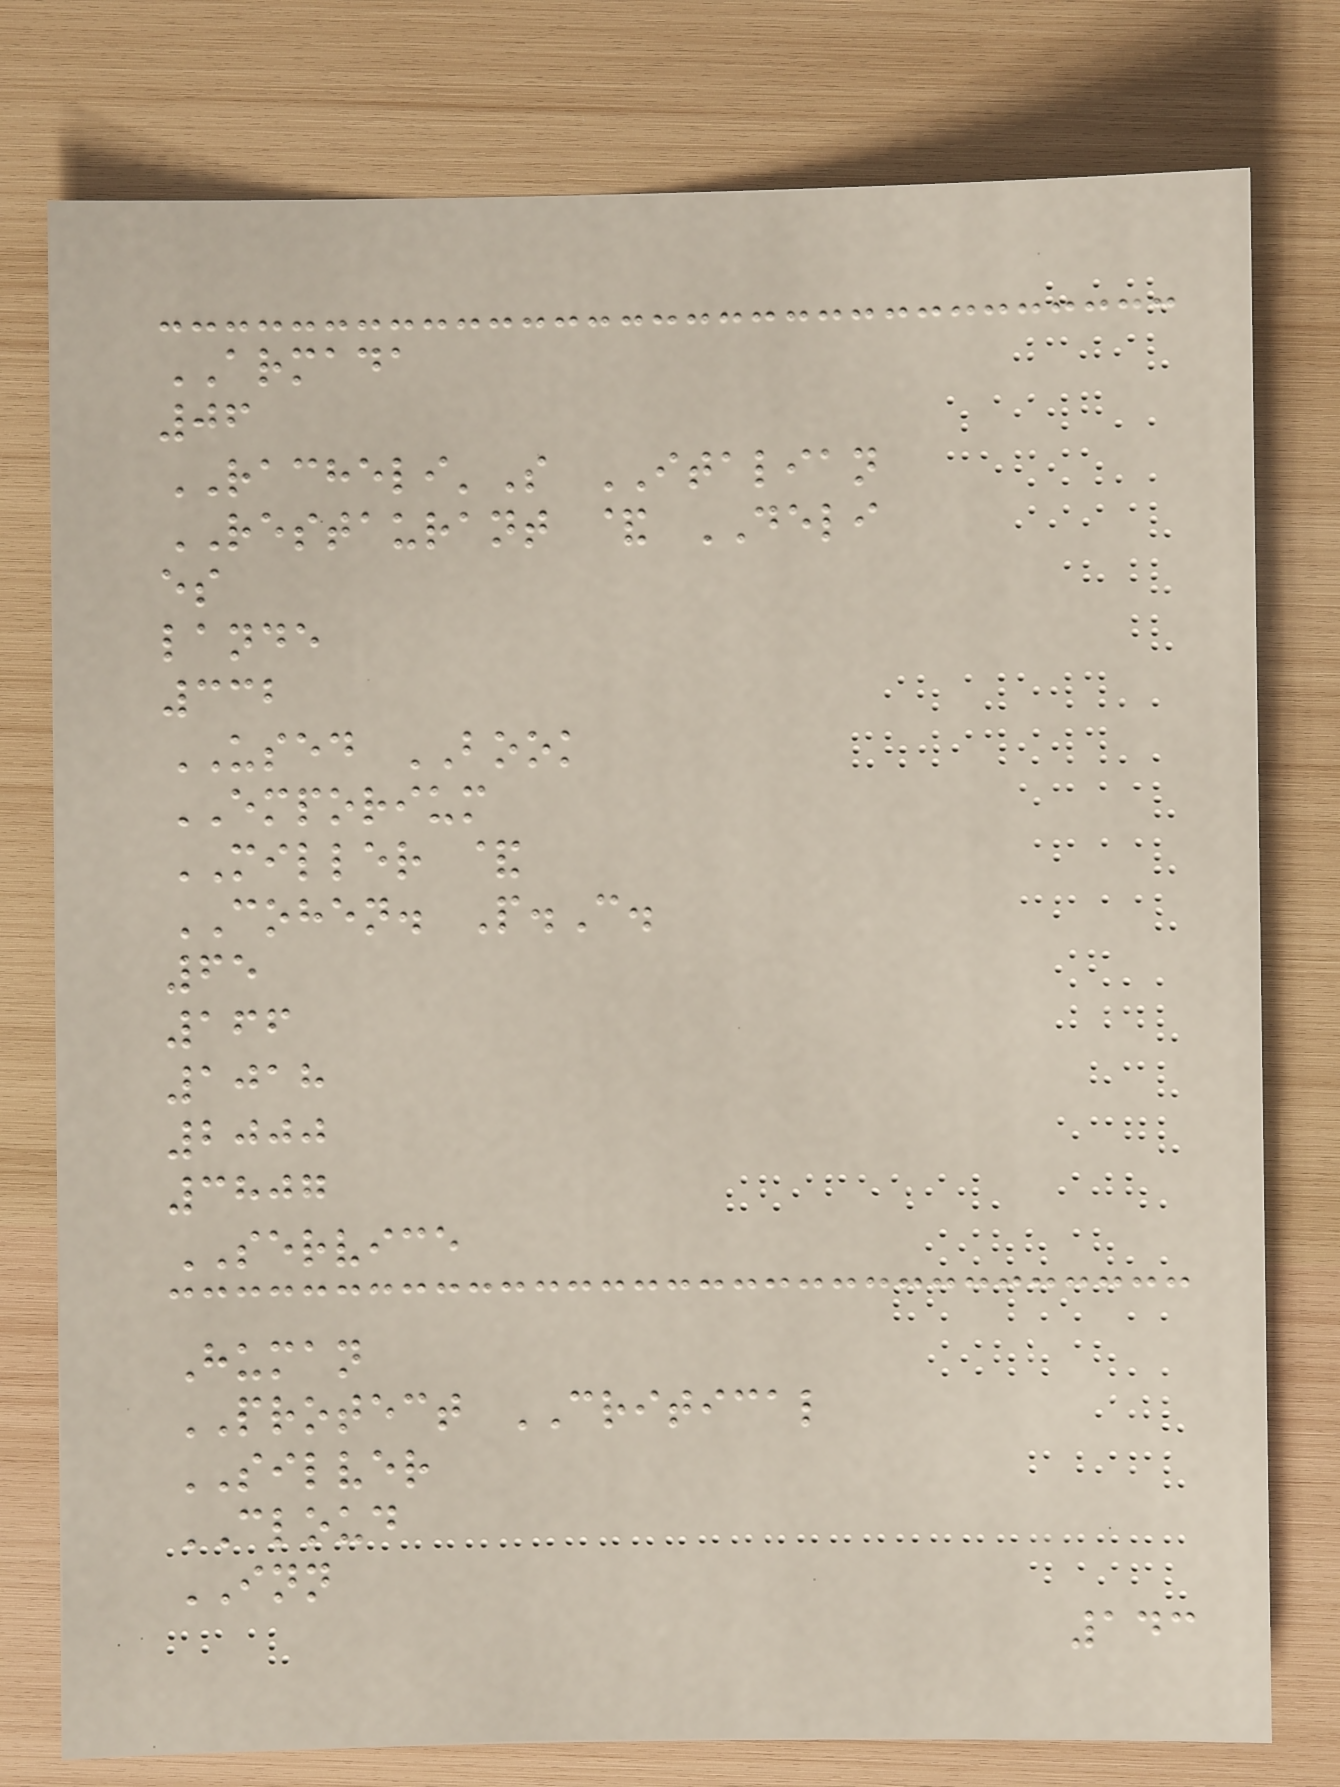ARMADA
06
RACHELI'S ITALIAN
RESTAURANT & DELI
es
lande
332
USED BOOK
EMPORIUM
MILLER &
COHEN. P.C.
65
166
1018
2000
3807
SERVICE
Human
PROTECT CRITICAL
SILVER
CLOUD
INN
143
